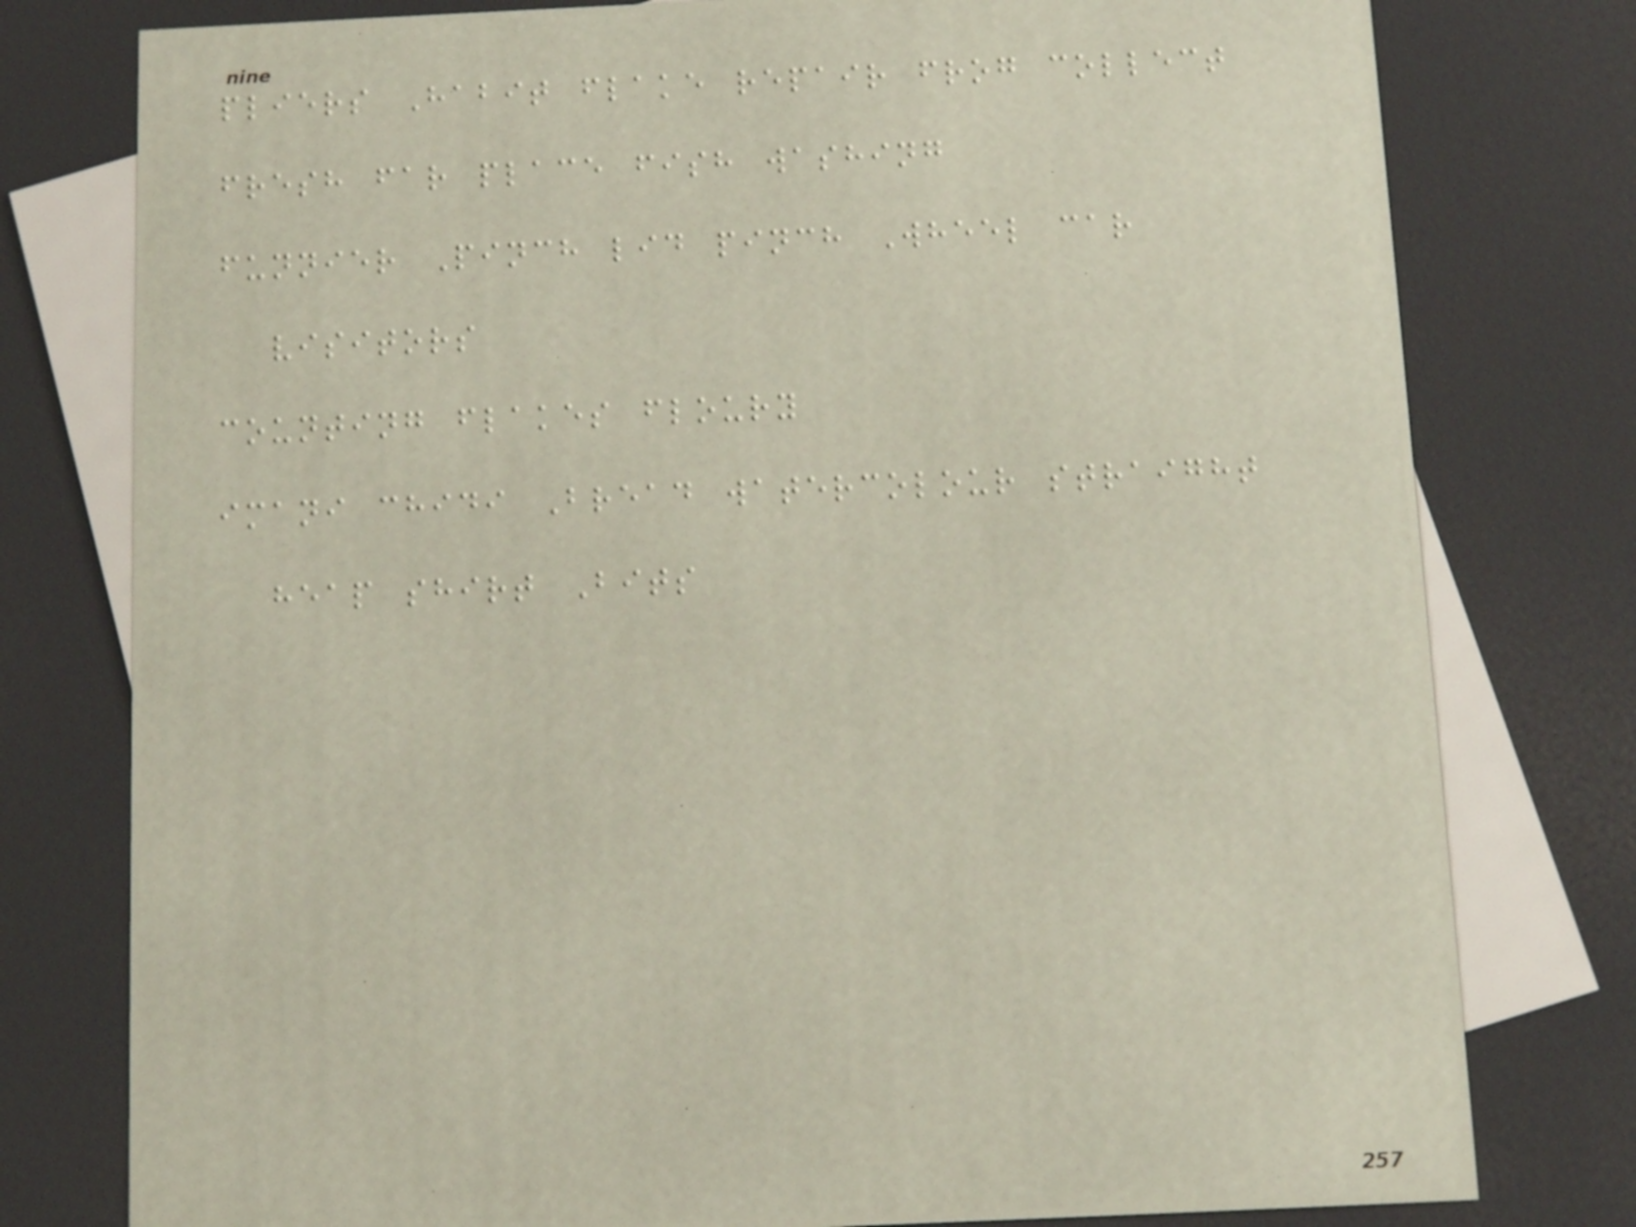pliers Habit flake repair frog collect
fresh far place fish washing
funnier Pinch lid pinch Wheel car
visitors
counting flakes floury
imani chidi Bread watercolour straight
heap shirt Bits
